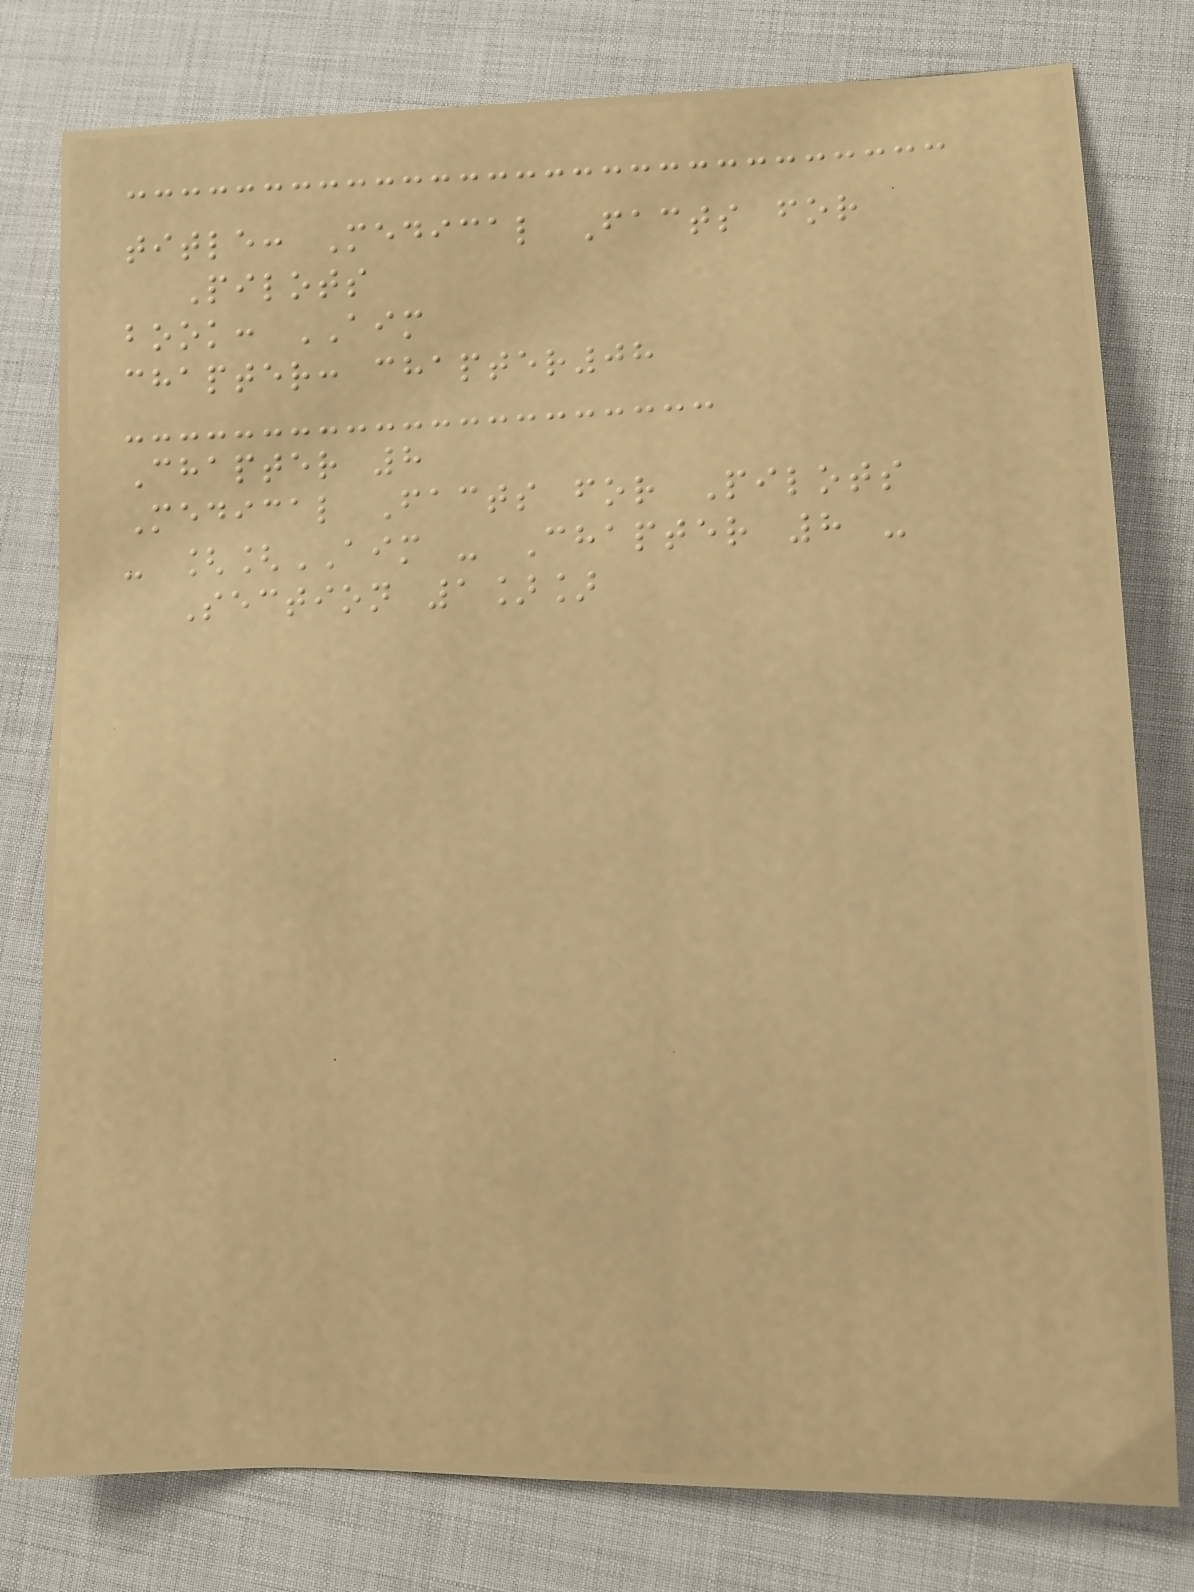title: Medical Facts for
Pilots
book: AIM
chapter: chapter08
Chapter 8
Medical Facts for Pilots
- [[AIM - Chapter 8 -
Section 1]]
